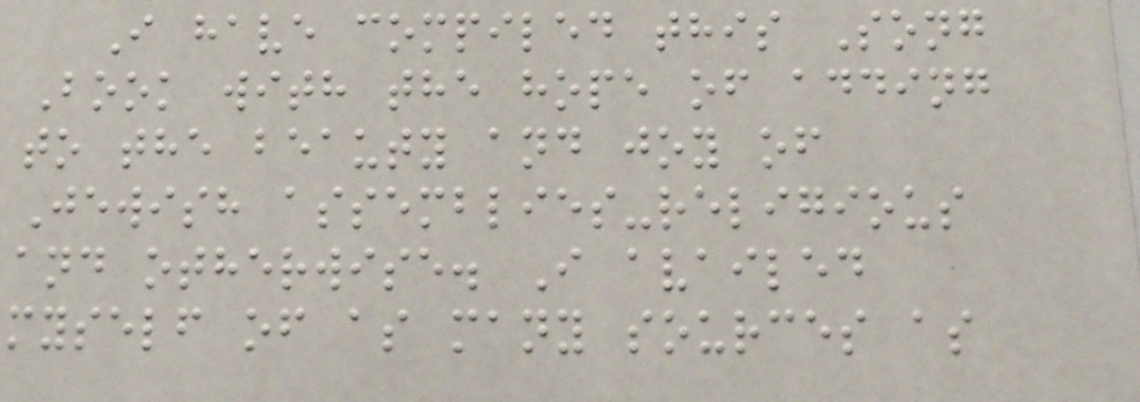I have compiled this Song
Book with the hope of adding
to the beauty and joy of
Jewish assemblies-religious
and otherwise. I availed
myself of as many sources as
